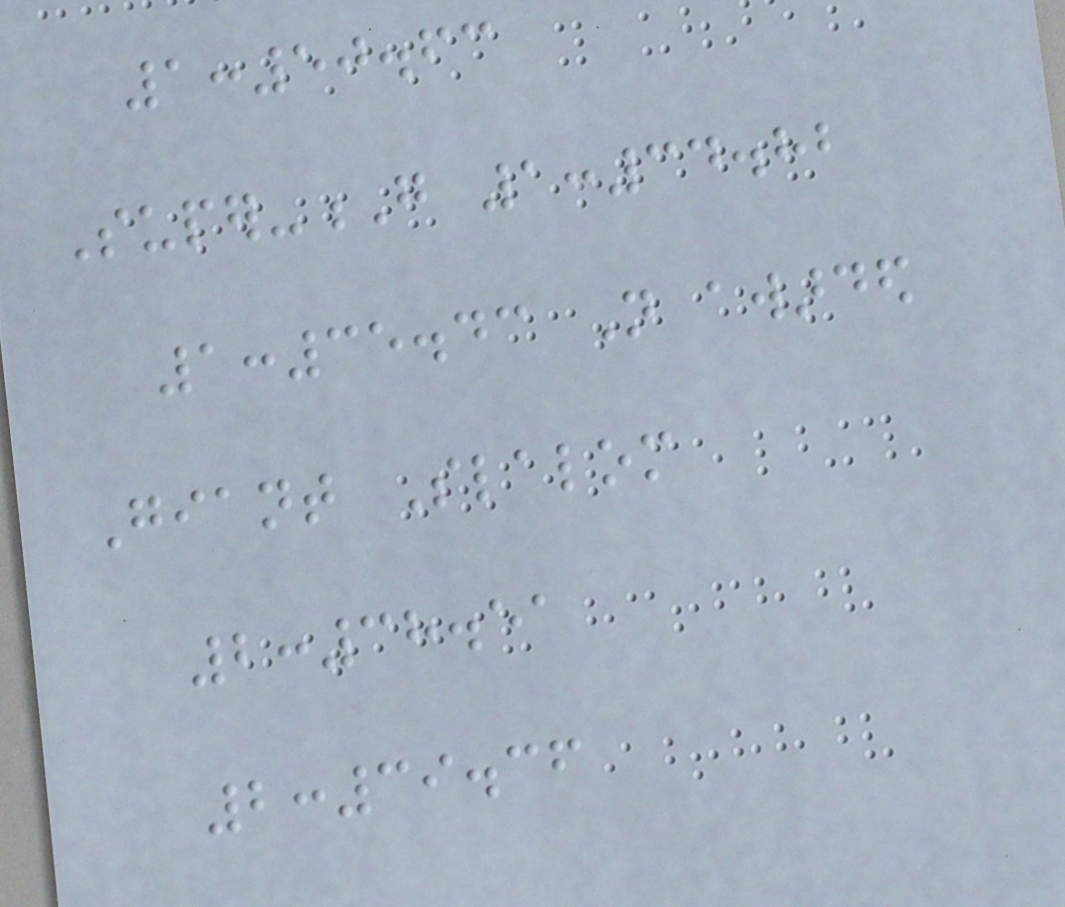1:50.63
Super-G 1:34.82
1:35.43 Not awarded
Giant Slalom
2:38.51
2:39.36
